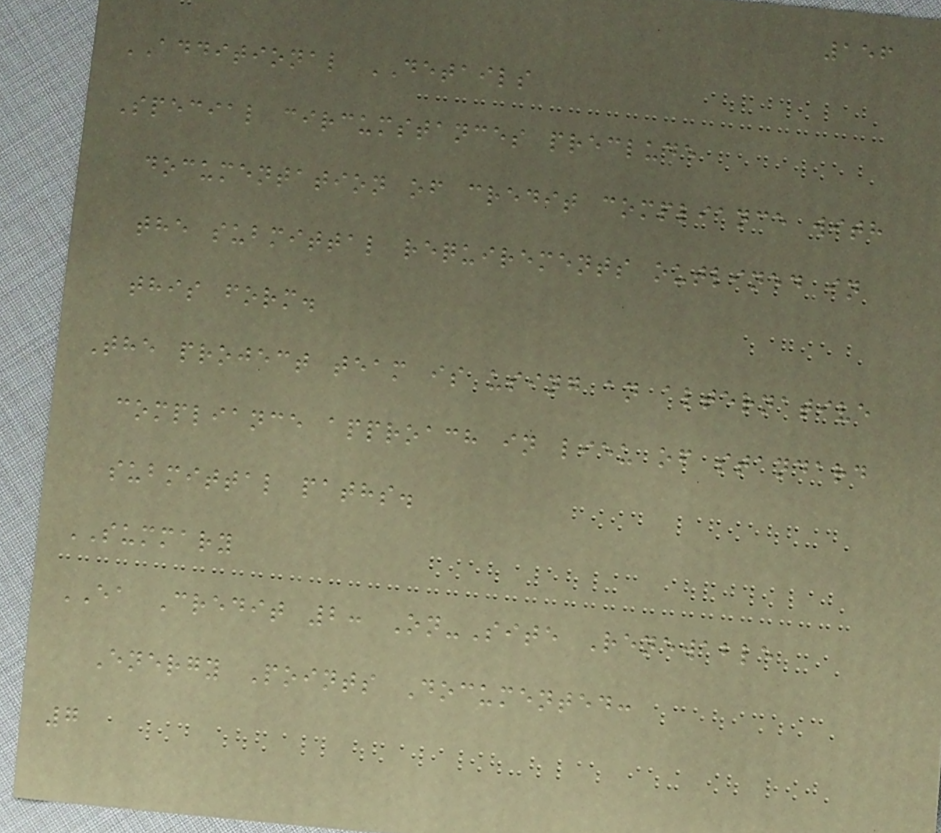156
ADDITIONAL DETAILS
Special circumstances preclude
documentation of credit compliance with
the submittal requirements outlined in
this form.
The project team is using an alternative
compliance approach in lieu of standard
submittal paths.
SUMMARY
EA Credit 2: On-Site Renewable
Energy Points Documented:
7
